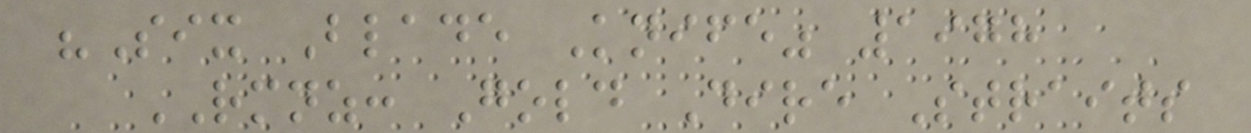"Six Blade Knife" 1978
RMNZ: Gold Dire Straits
